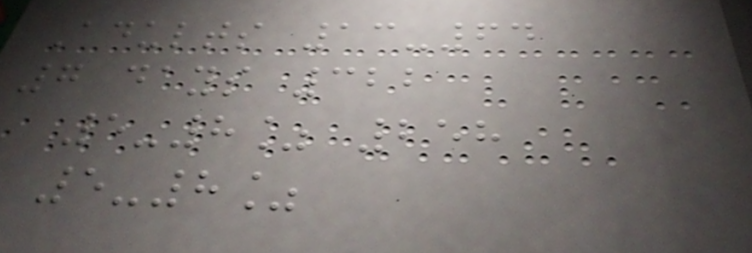Adults 13-64
7 days 322
5-8% 258
5-8%
